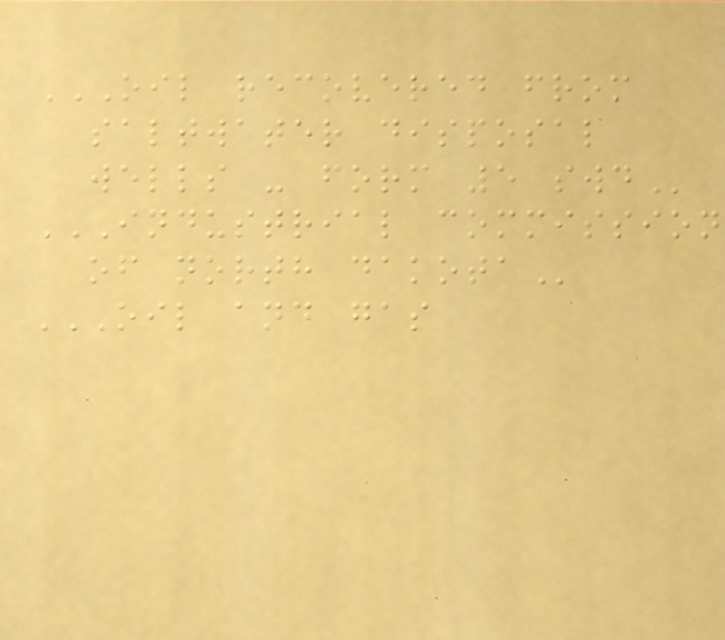OIL RECOVERED FROM
SALTWATER DISPOSAL
WELLS - FORM 5 SWD
INDUSTRIAL COMMISSION
OF NORTH DAKOTA
OIL AND GAS
